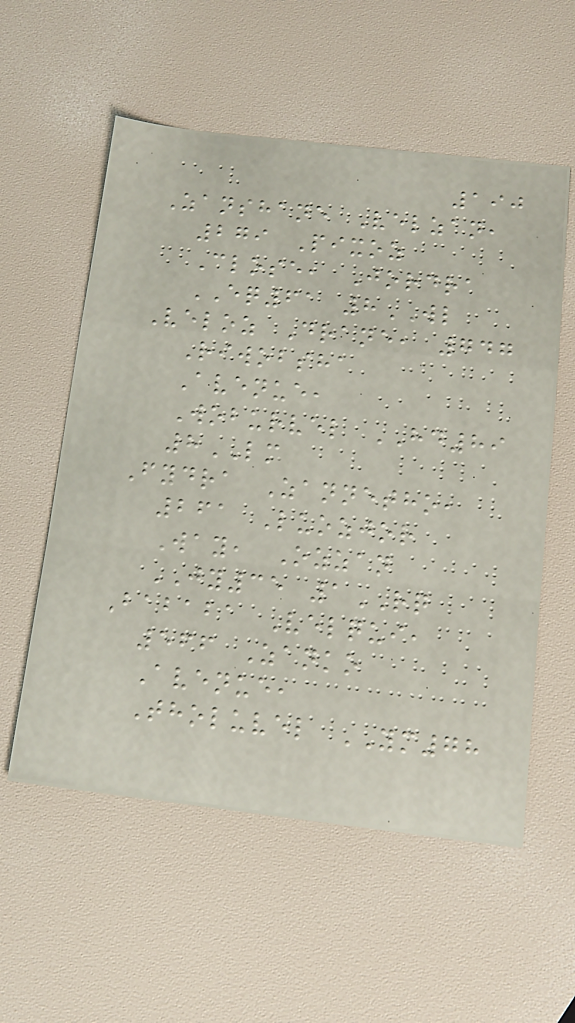190
Zanshane Velzan,
279 Pixoz
Close, Jordra
EQ61 8WL
Veloz Drane, 747
Riwobsha
Avenue,
Woburvel HD89
8LM
Fydra Zannetho,
261 Luozjor
Way, Ozzan
JY35 1RQ
Bababa Velqui,
566 Zanko
Avenue,
Tholuvel YM78
